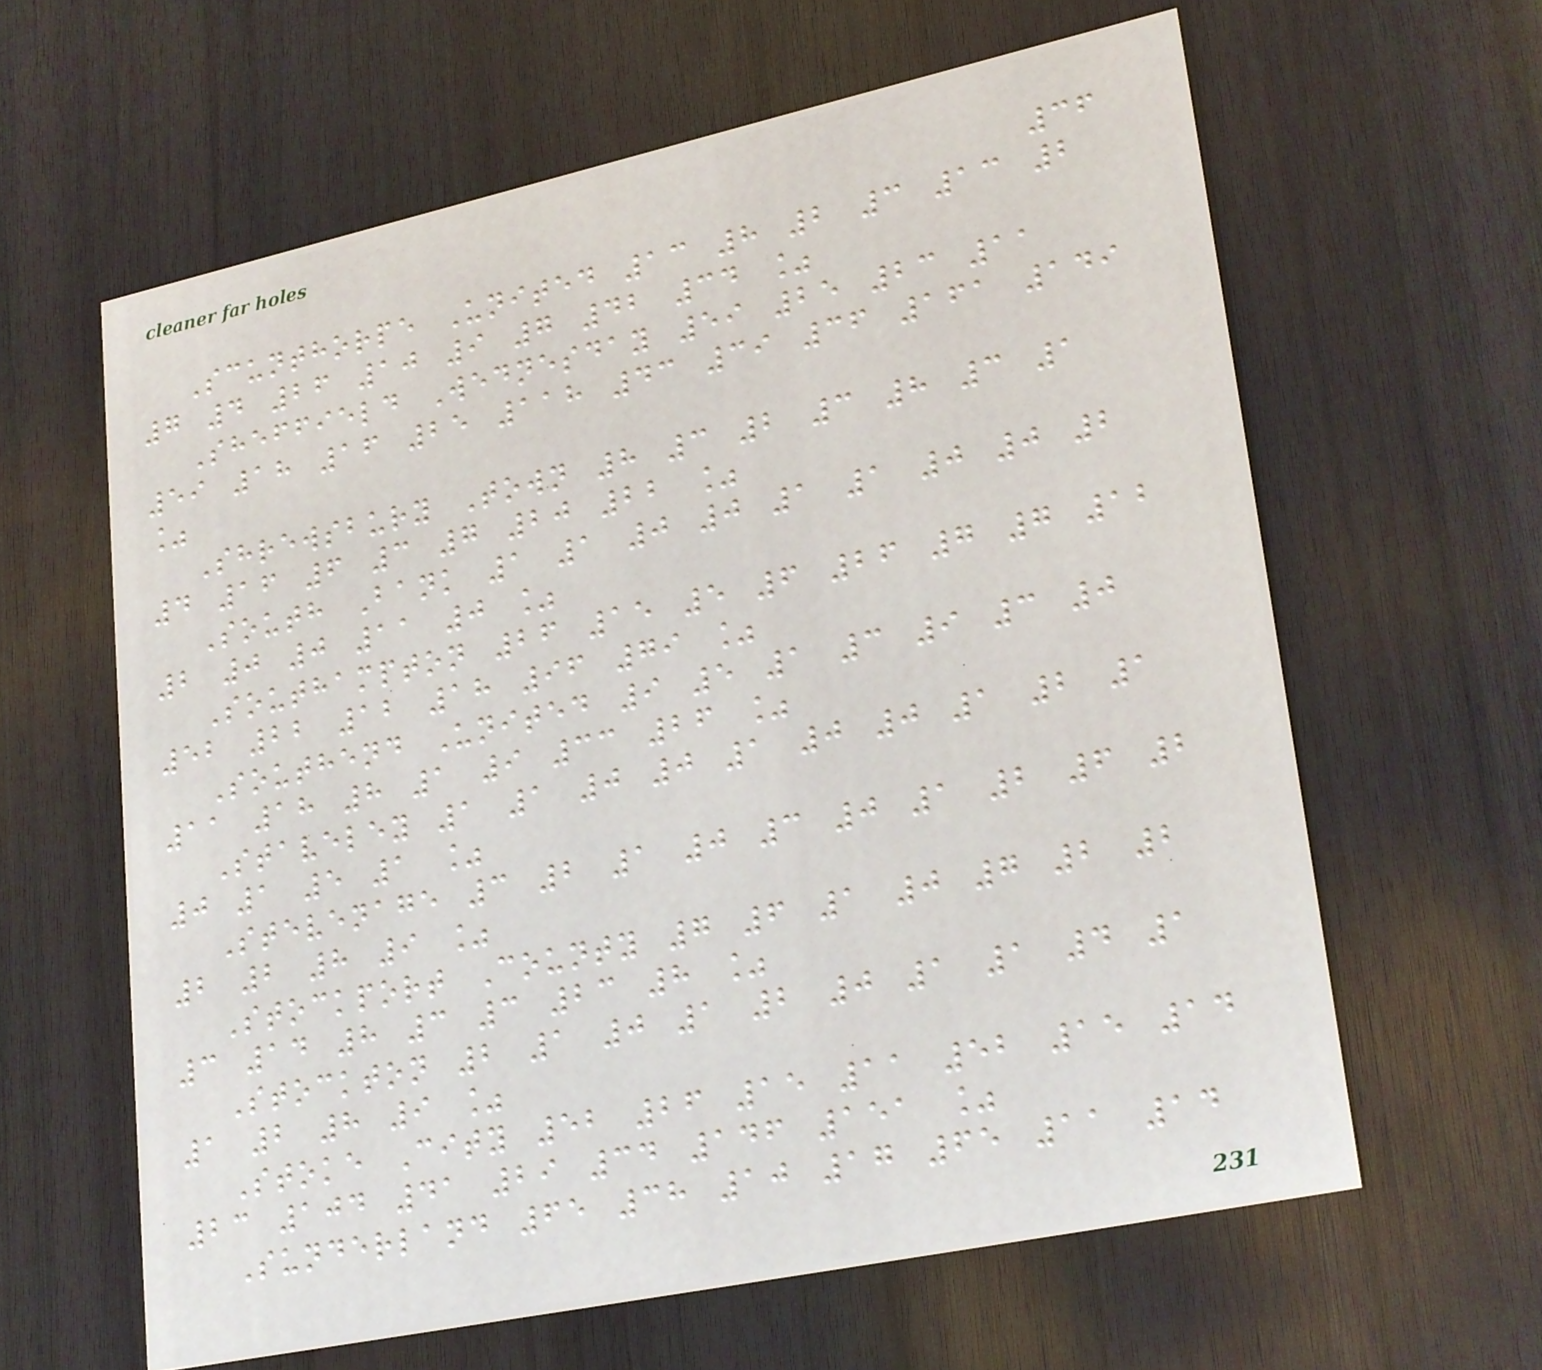36
Scunthorpe United 13 8 2 3 13 2
7 4 26 10 9 7 42 34 %
Sheffield Wednesday 59 25 23 11
59 18 16 25 118 43 39 36 161 149
%
Shrewsbury Town 8 3 2 3 8 3 1
4 16 6 3 7 20 22 %
South Bank 1 1 0 0 1 1 0 0 2
2 0 0 11 0 %
Southampton 26 15 5 6 26 7 7 12
52 22 12 18 96 79 %
Southend United 9 5 1 3 9 3 0
11 18 8 1 9 33 26 %
Staveley 1 1 0 0 1 0 0 1 2 1
0 1 5 1 %
Stevenage 3 2 1 0 3 0 1 2 6 2
2 2 8 9 %
Stockport County 7 6 1 0 7 2 2
3 14 8 3 3 23 8 %
Stockton 2 1 0 1 2 0 1 1 4 1
1 2 8 9 %
Stoke City 52 26 15 11 52 15 14
23 104 41 29 34 146 151 %
Sunderland 65 38 10 17 65 11 14
